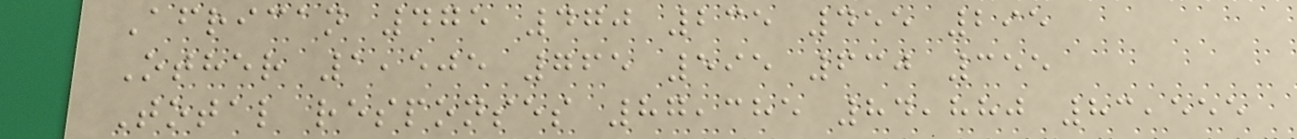African 475 470 235 455 295
Other 1,505 765 595 630 355
Total responses 87,385 84,880 83,555
